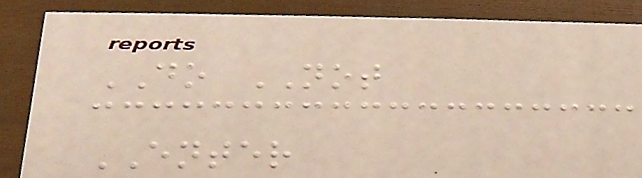DO NOT
ENTER
